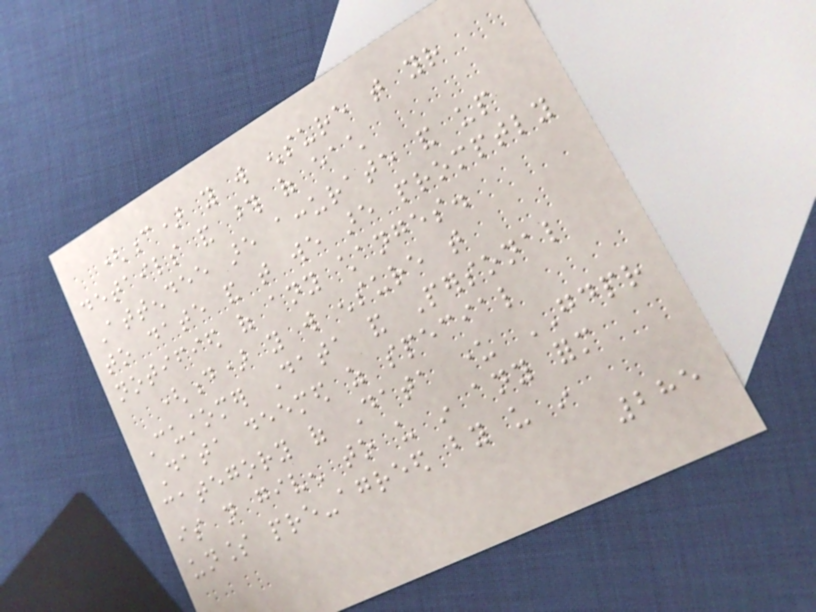(c) you will ensure that your
details and those of each
Attendee are accurate and up
to date and that we are promptly
notified of any changes.
(d) you will ensure that
Customer Data and Personal
Data deemed as special
category of Data under GDPR
is not given to us in any form
unless pre-agreed by us in
285
